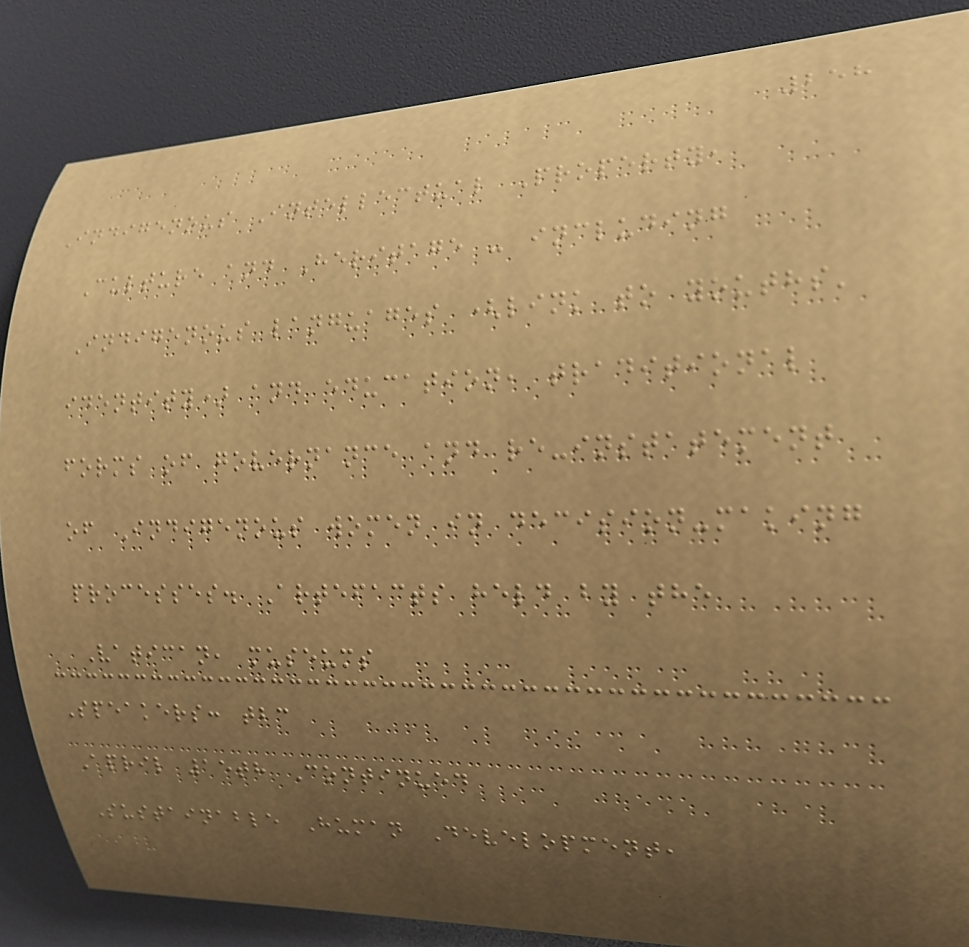258
Indigenous Intellectual Property,
Culture and Heritage - including
Indigenous languages (link to youths'
identity) and education, traditional
forms of governance and re-instatement
of Indigenous women in decision-making
processes. Artefacts held by the
Vatican, museums
Speakers: tbc
April 15th Continued
Sustainable Human Development,
